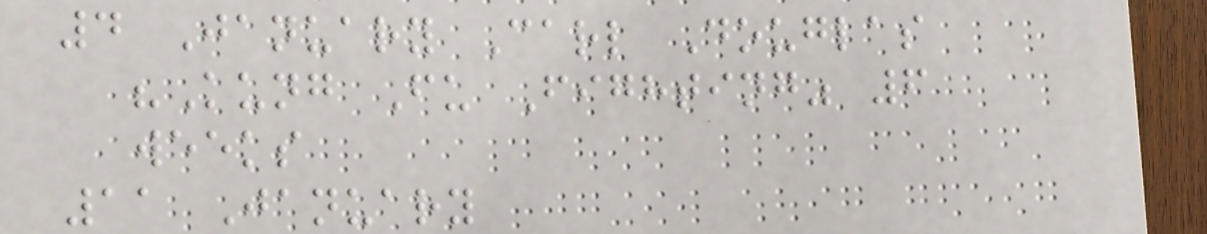4 January Carl Douglas
"Kung Fu Fighting" 6
weeks
11 January
